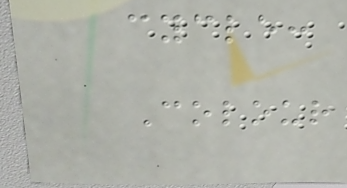cycle:
Colour
